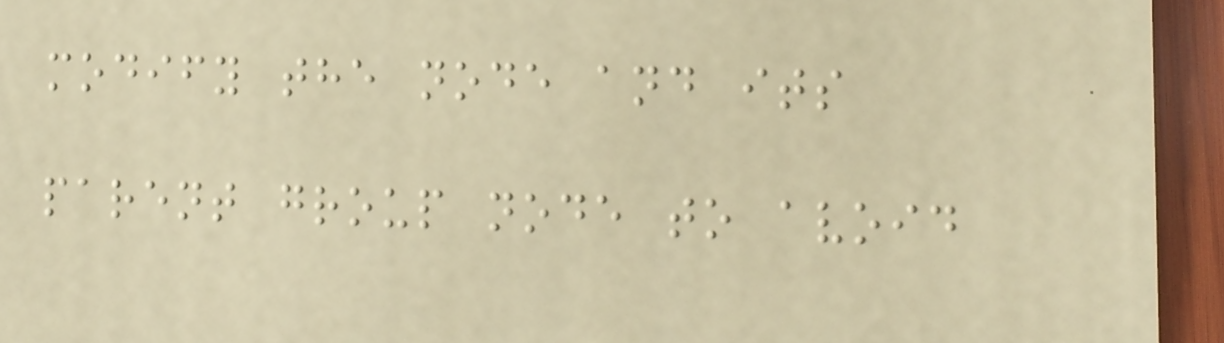modify the node and its
parent group node to avoid
